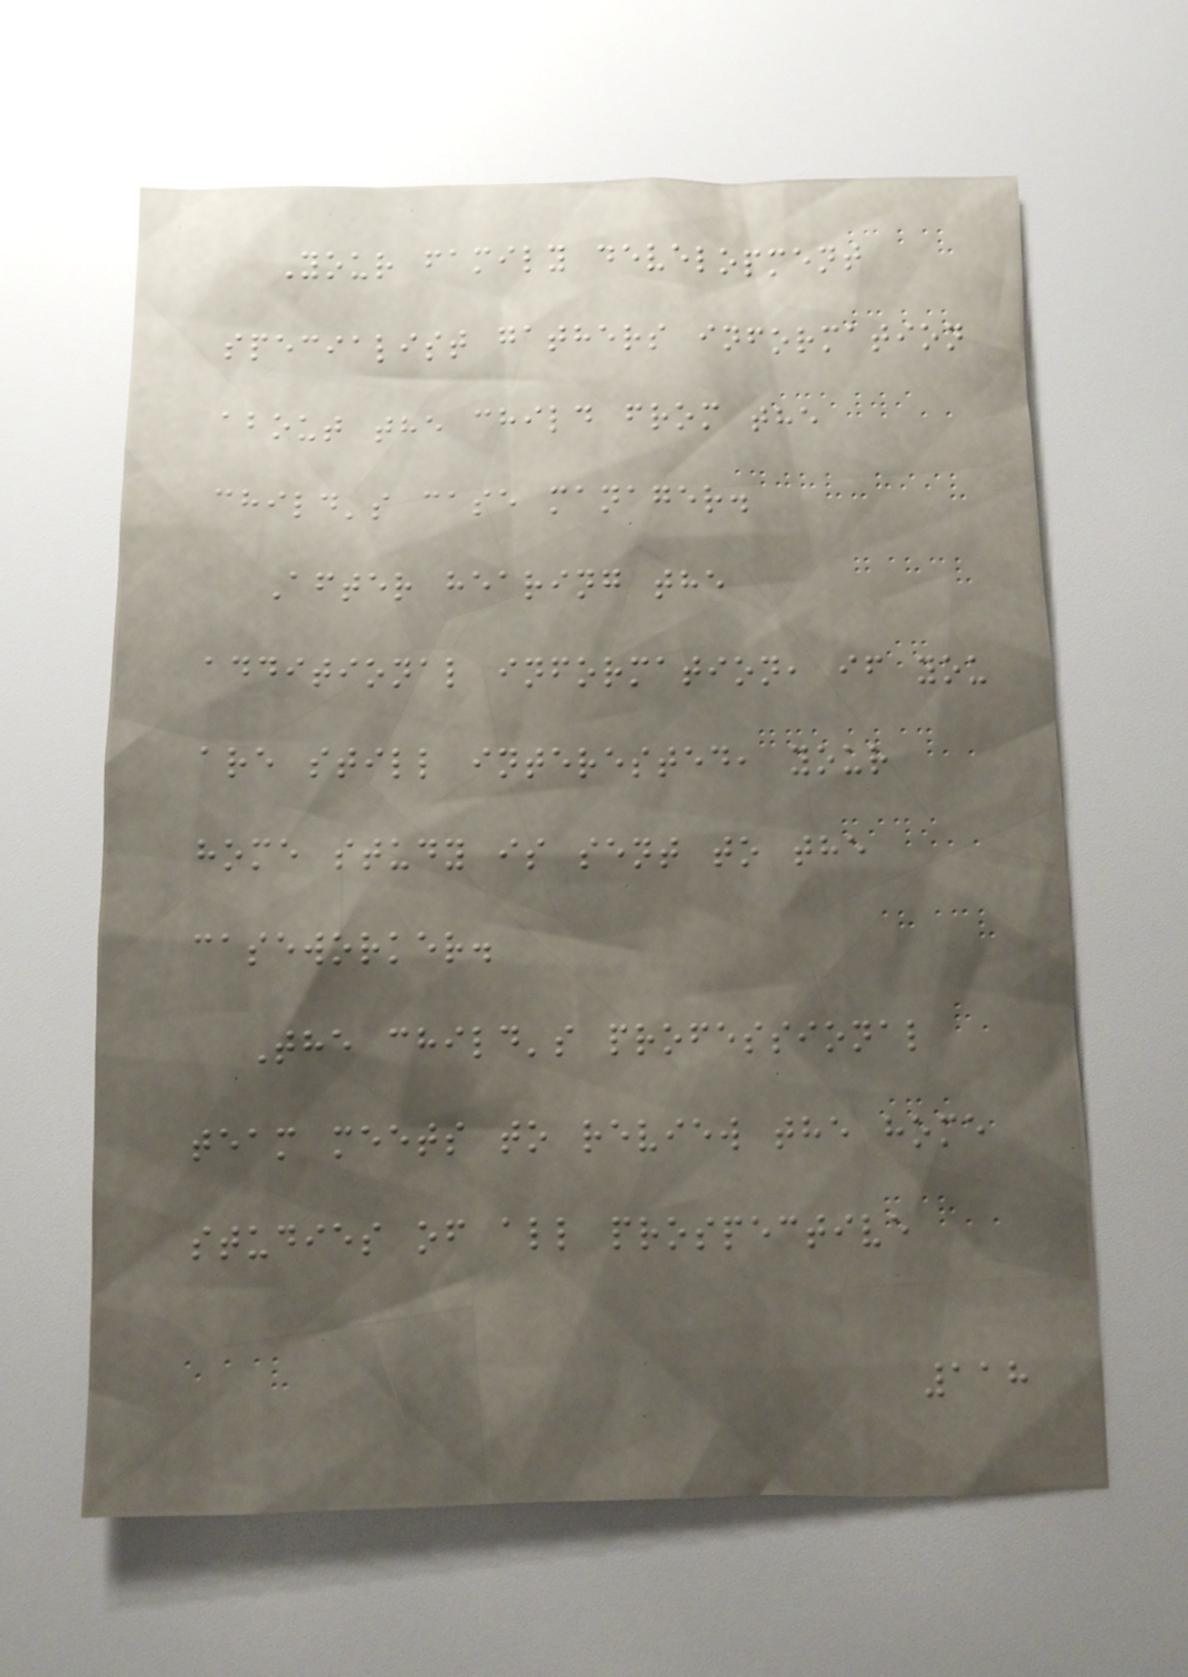Your family development
specialist gathers information
about the child from the
child's case manager.
After hearing the
additional information, if you
are still interested, your
home study is sent to the
caseworker.
The child's professional
team meets to review the home
studies of all prospective
118
